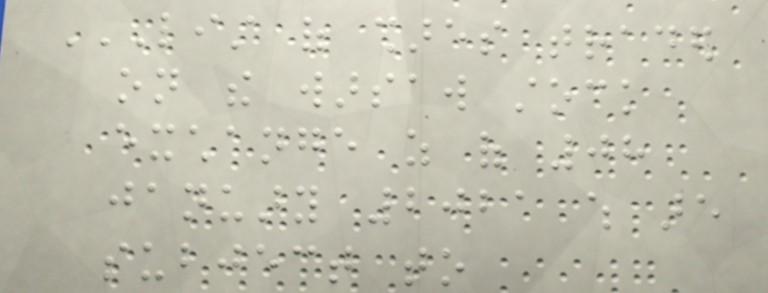LIST OF SHARES TRADED
ON THE WARSAW STOCK
EXCHANGE AS OF 08
JANUARY 2021 WHICH ARE
SUBJECT TO
